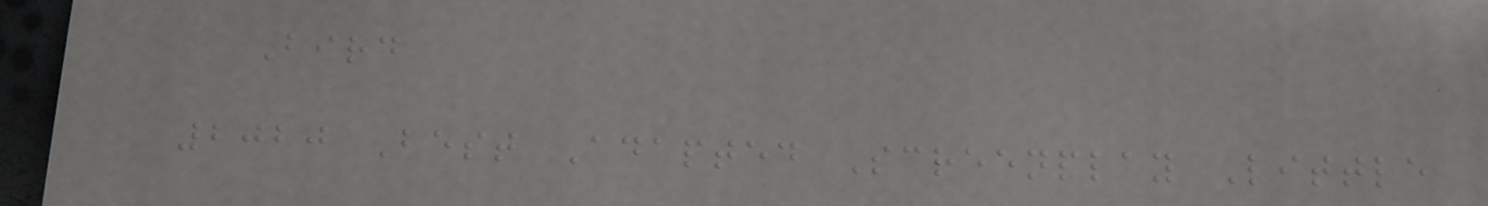Bird
2020 Best Adapted Screenplay Little
